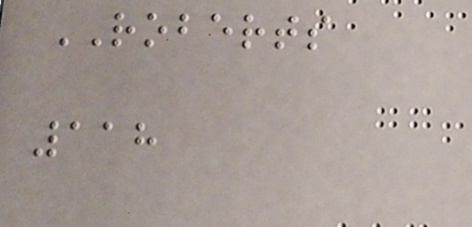ROBERTS
118
